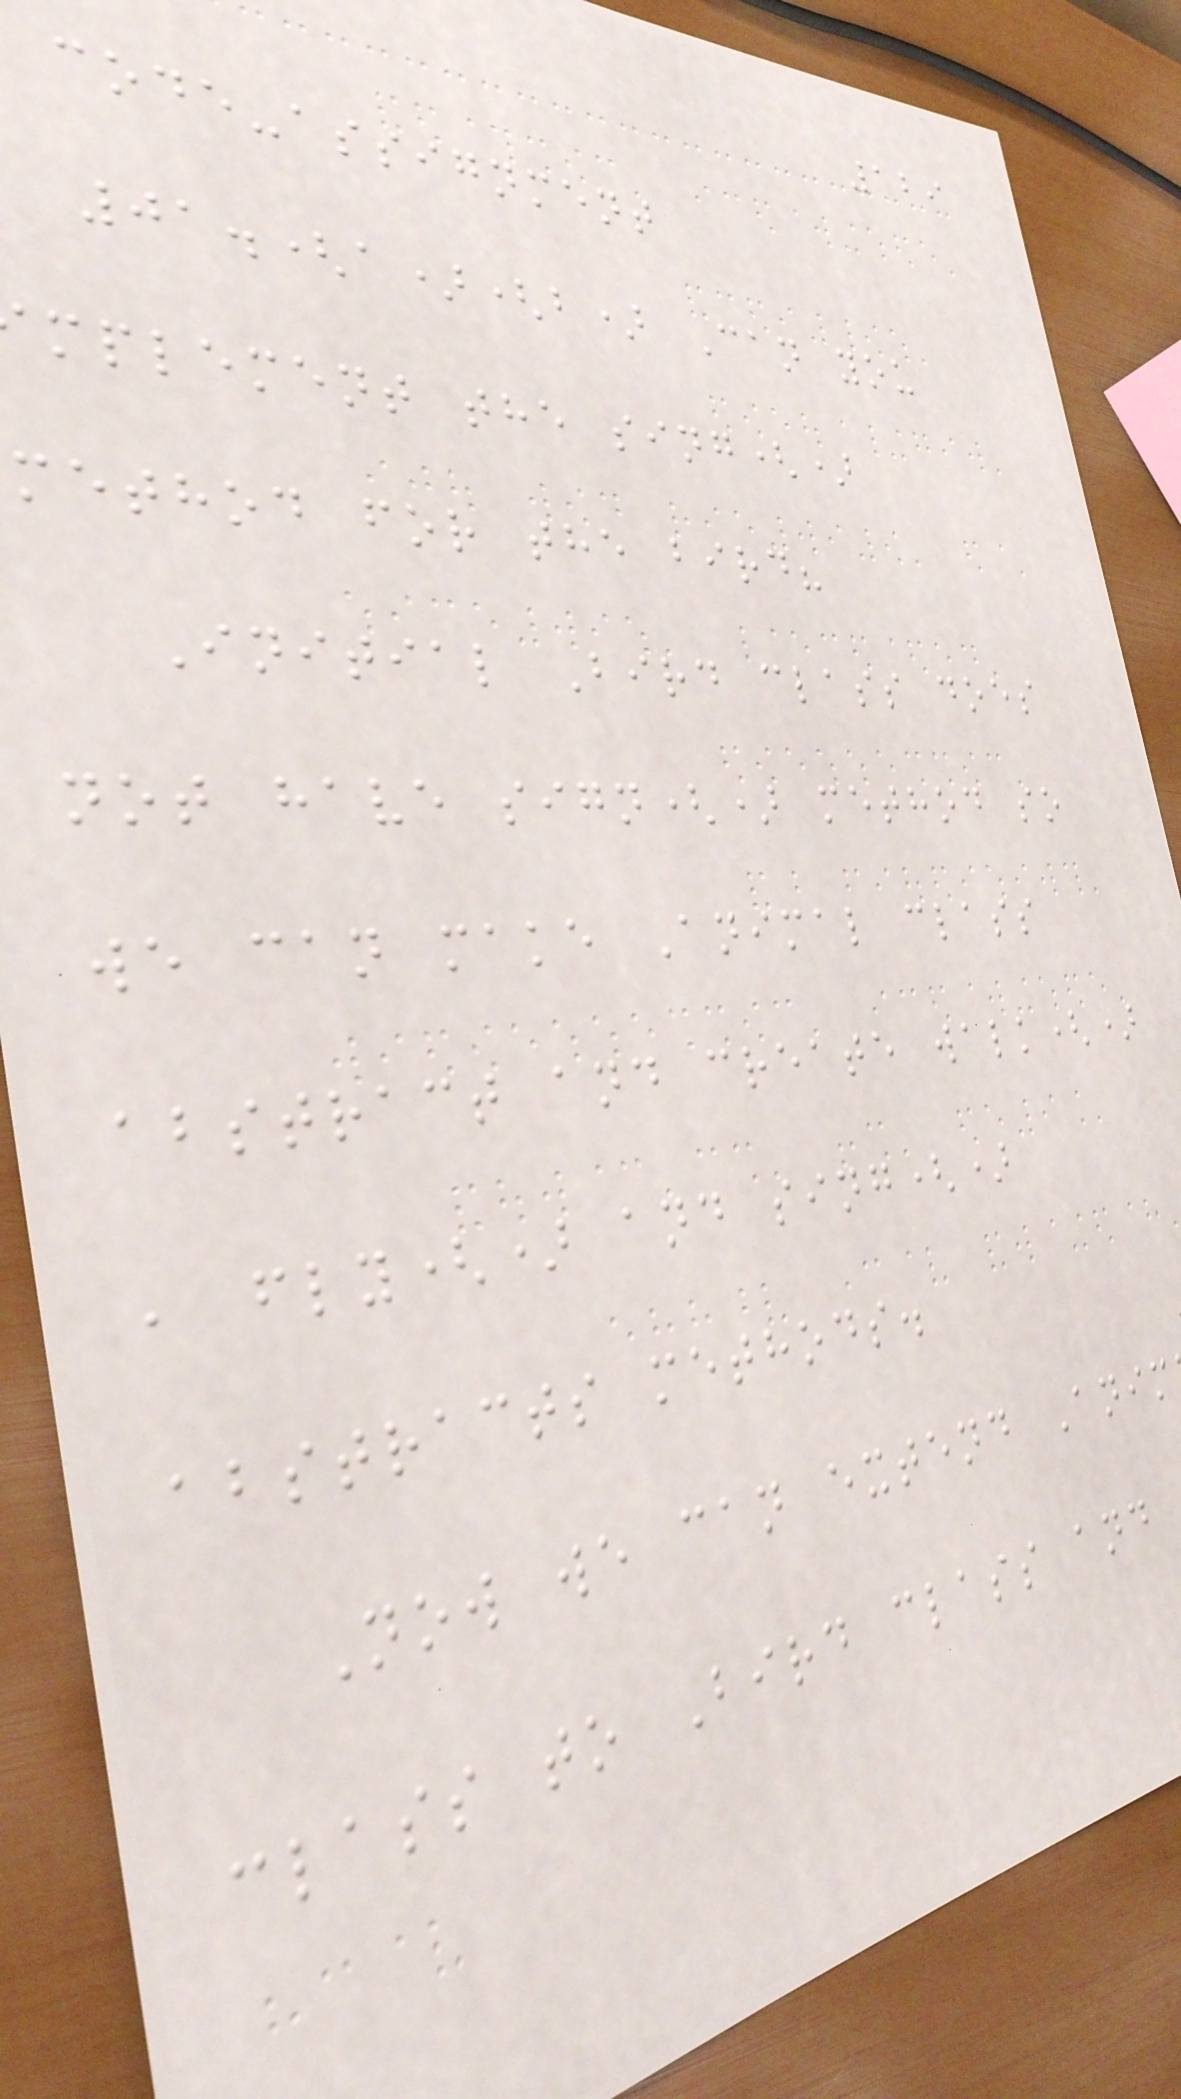129
code-assignment
01.(a)(b) Can you
mplement the sing()
method for the bird?
Initial Bird class does
not have sign() method so
we can make Animal class
abstract and create walk()
, fly() and sing()
abstracts methods.
Now we can extend Anim
class to Bird class and
